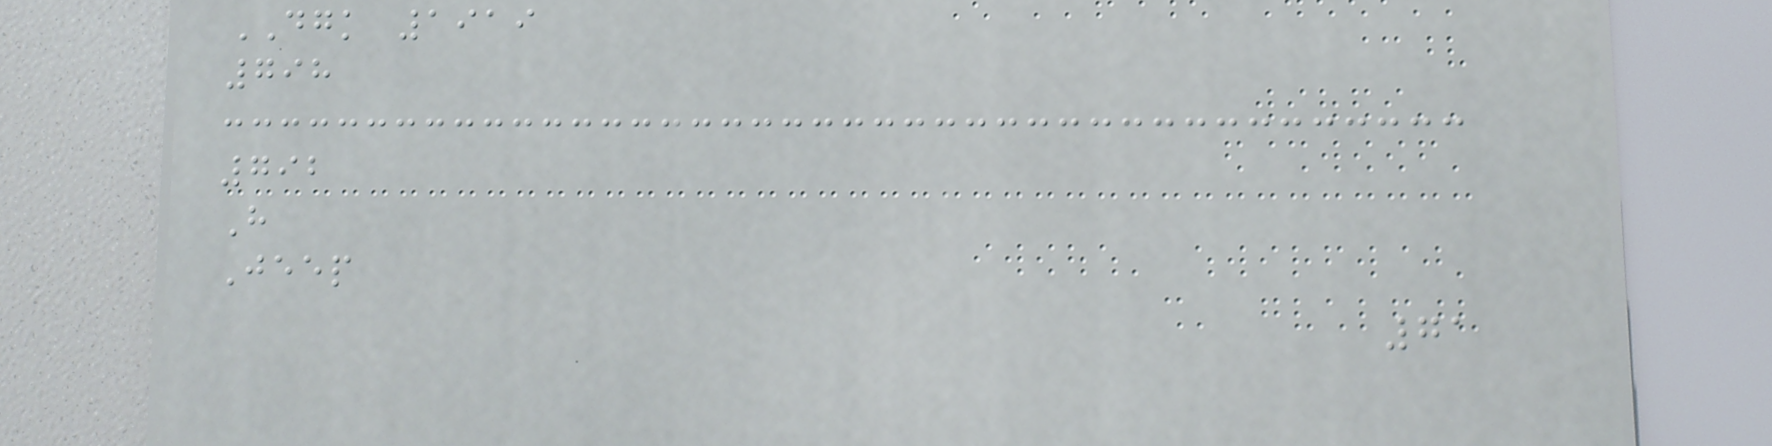DGK 1919
798
792
H
Jeep
71
